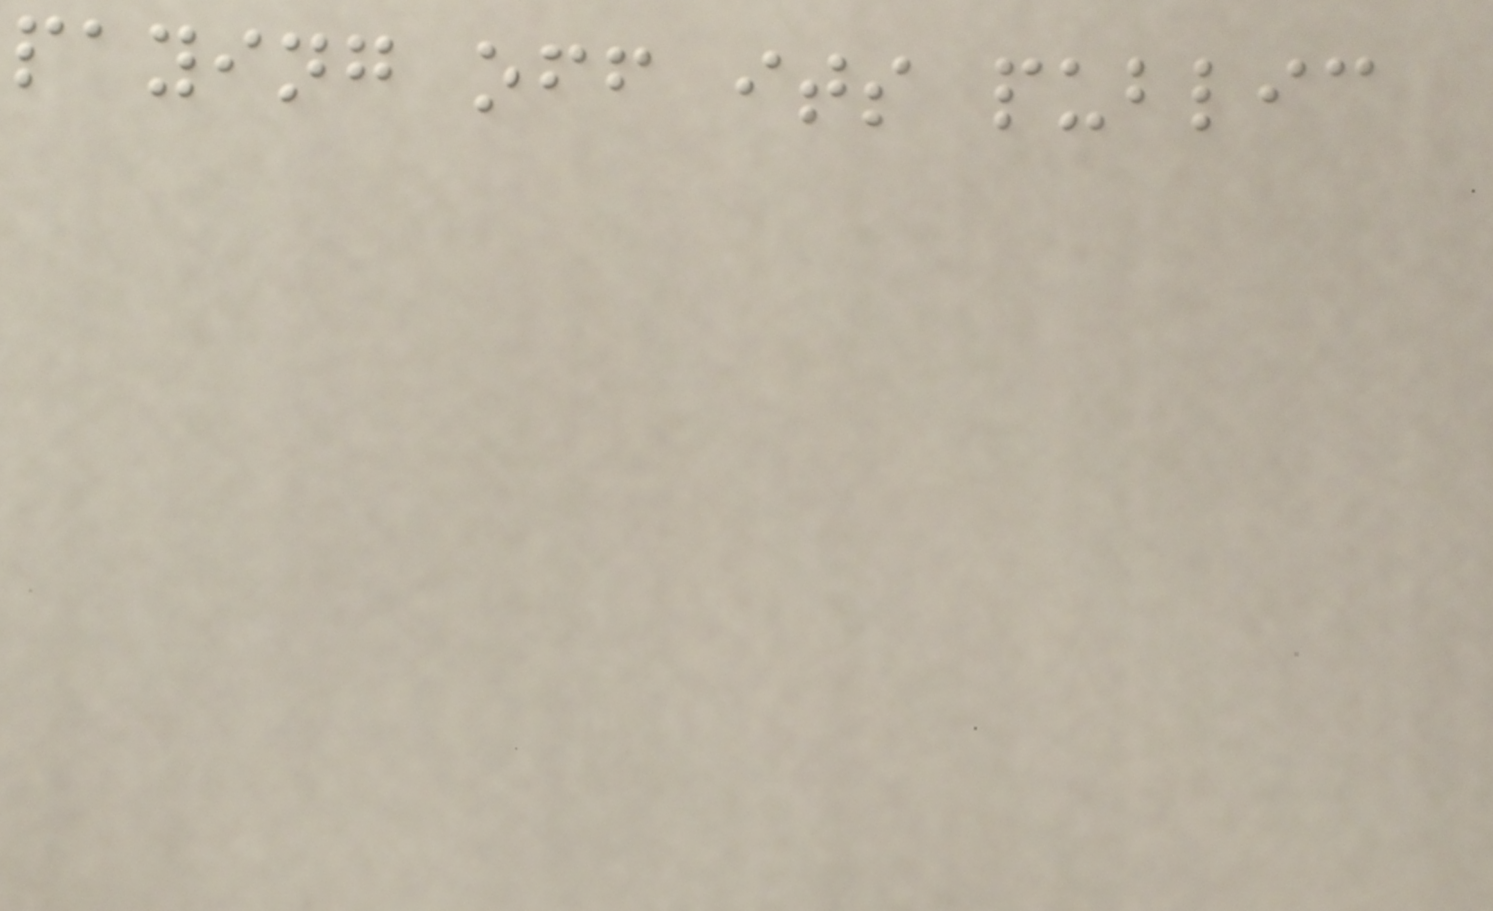paying off its public
